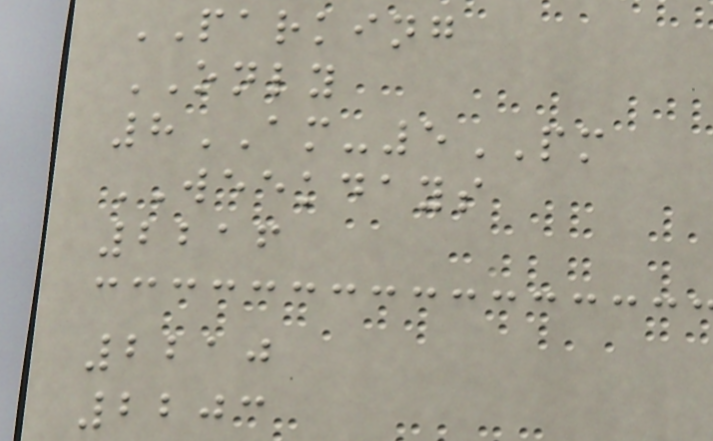PARKING
ONLY
8AM-5PM
WEEKDAYS
2216
2210
2203
